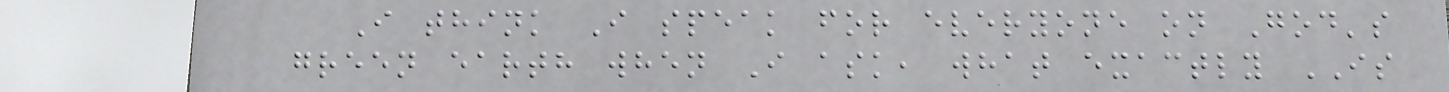I think I speak for everyone on God's
green earth when I ask, what exactly IS
